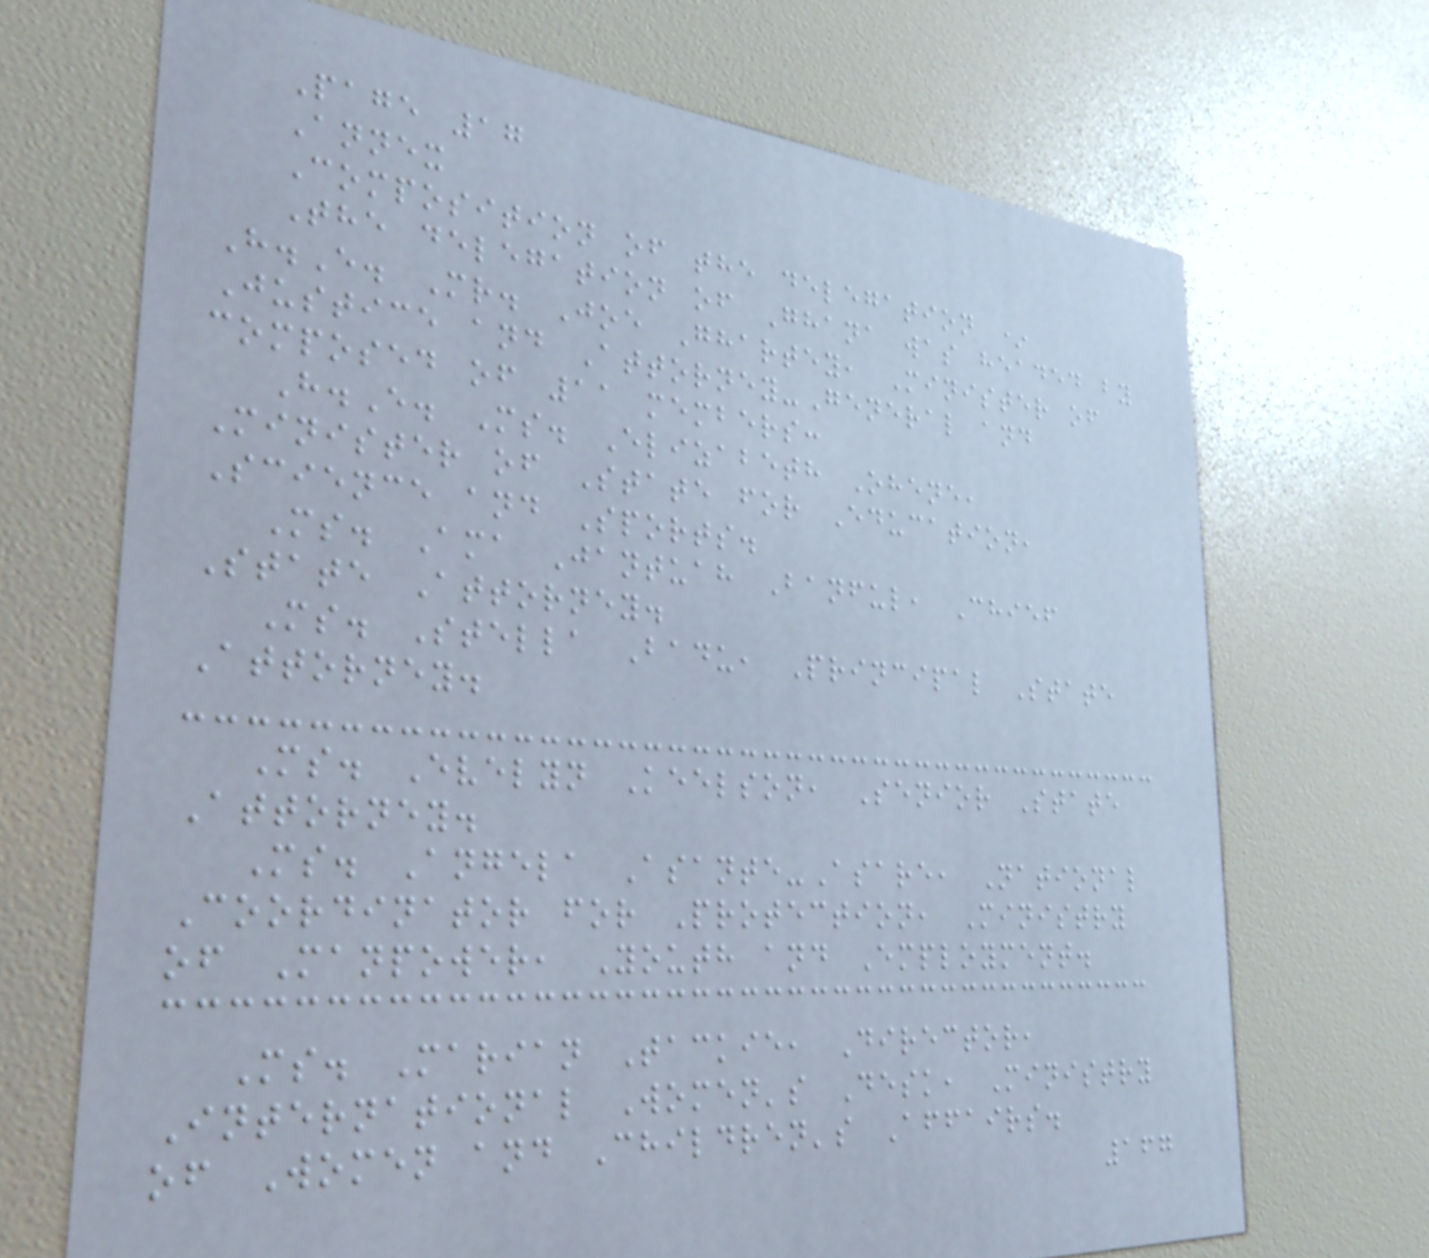Page 17
Annex
Composition of the delegation *
The delegation of Ghana was headed by
H.E. Mr. Joe Ghartey, Minister of
Justice and Attorney-General and
composed of 11 members:
H.E. Ms. Elizabeth Ohene,
Minister of State for Education,
Science and Sports.
Ms. Ama Jantuah Banful, Chief
State Attorney.
Ms. Stella Badu, Principal State
Attorney.
Ms. Evelyn Keelson, Senior State
Attorney.
Ms. Angela Asante-Asare, National
Coordinator for Protection, Ministry
of Manpower, Youth and Employment.
Ms. Marian Tackie, Director,
International Women's Desk, Ministry
of Women and Children's Affairs.
167
